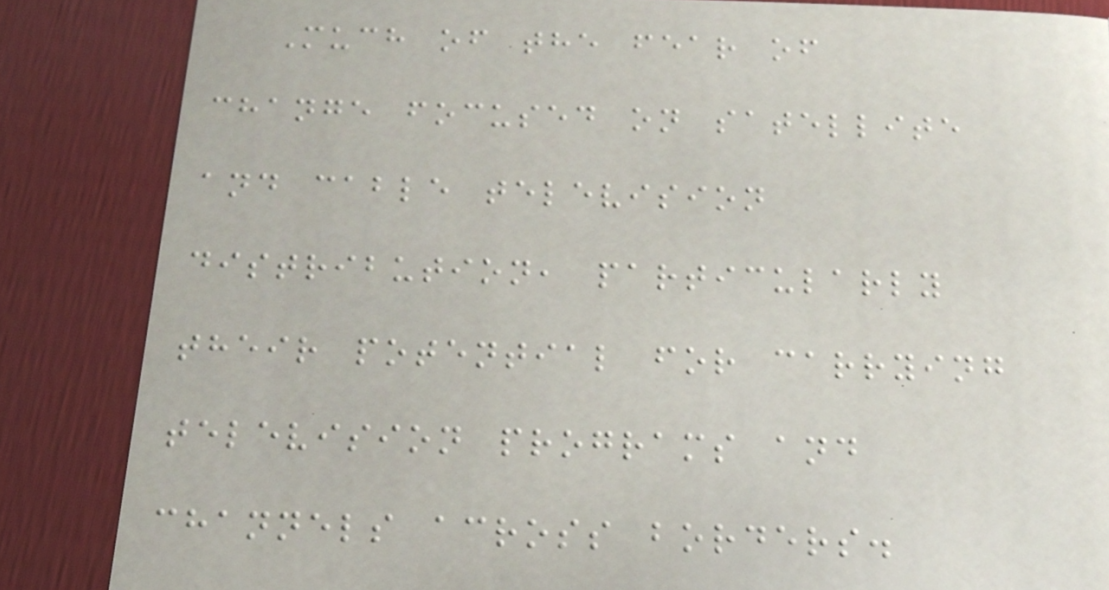Much of the fear of
change focused on satellite
and cable television
distribution, particularly
their potential for carrying
television programs and
channels across borders.
